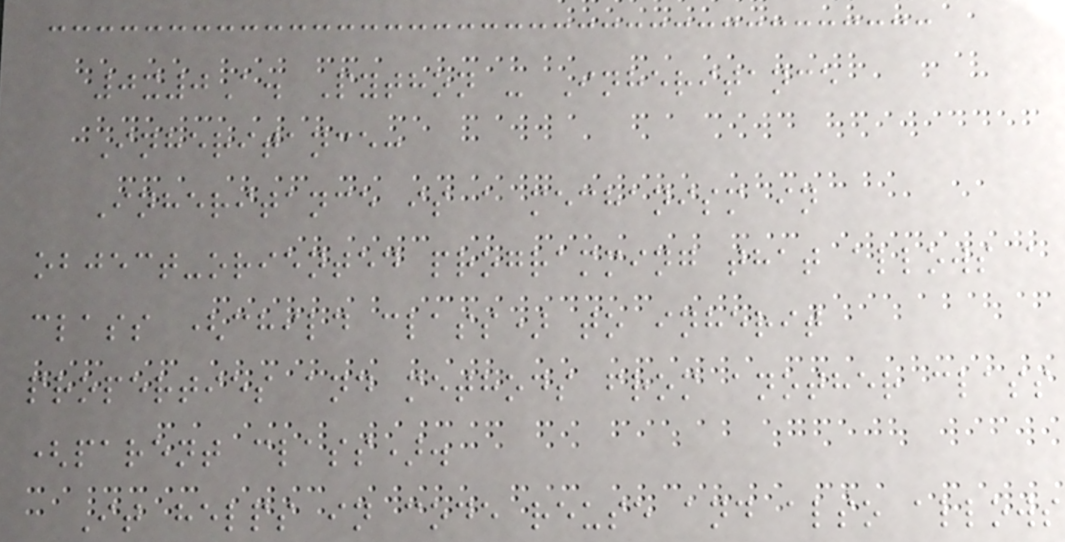0x0A. Python - Inheritance
Inheritance:
Inheritance is a mechanism in
object-oriented programming that allows a
class (child class) to inherit
properties and methods from another class
(parent class).
It helps in code reuse and also allows
